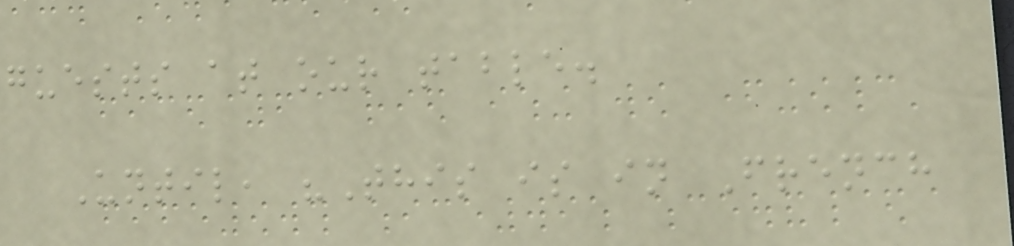guests at our table.
Until, "This is in French
